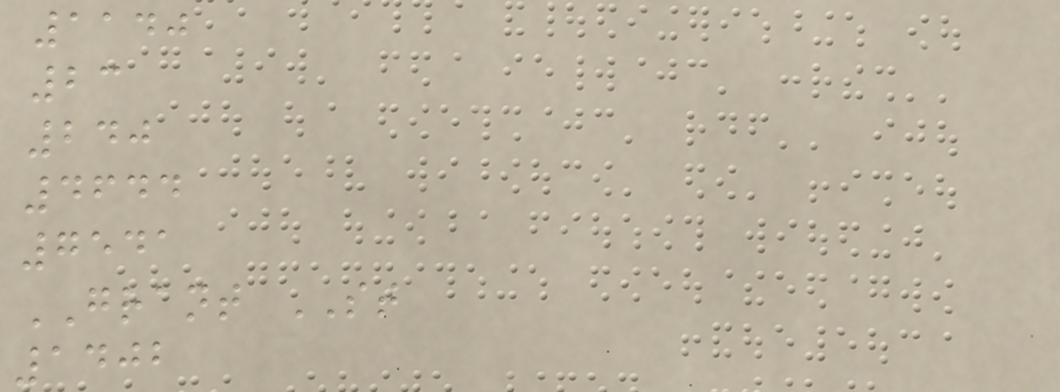1140
23
240
4644
7541
GRANT ST
1402
